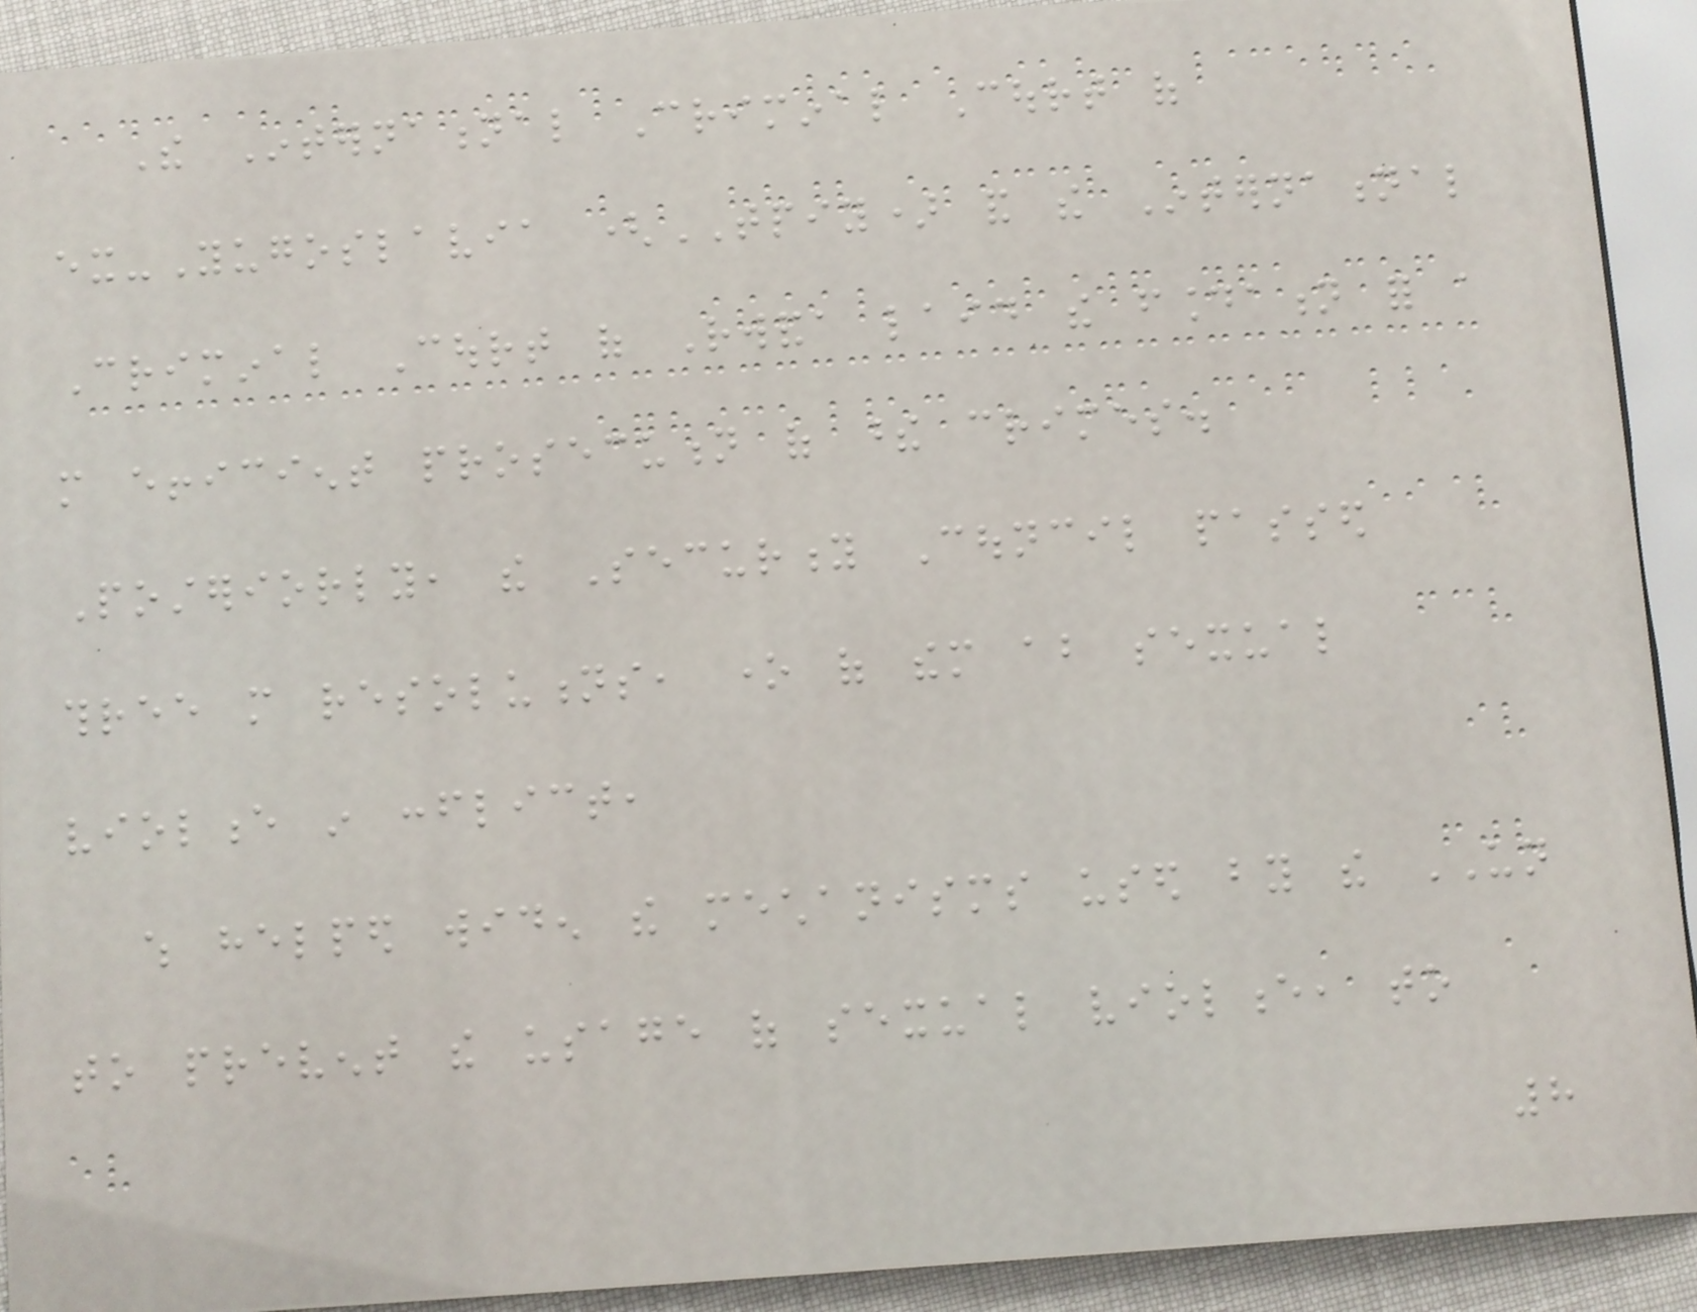The International Criminal Court of
ex-Yugoslavia (TPIY) and the International
Criminal Court of Rwanda laid the foundation for a
more efficient prosecution of these crimes.
Posteriorly, the Security Council passed
three more resolutions, one of them about sexual
violence in conflict,
which helped widen the mechanisms used by the UN
to prevent the usage of sexual violence, to
8
